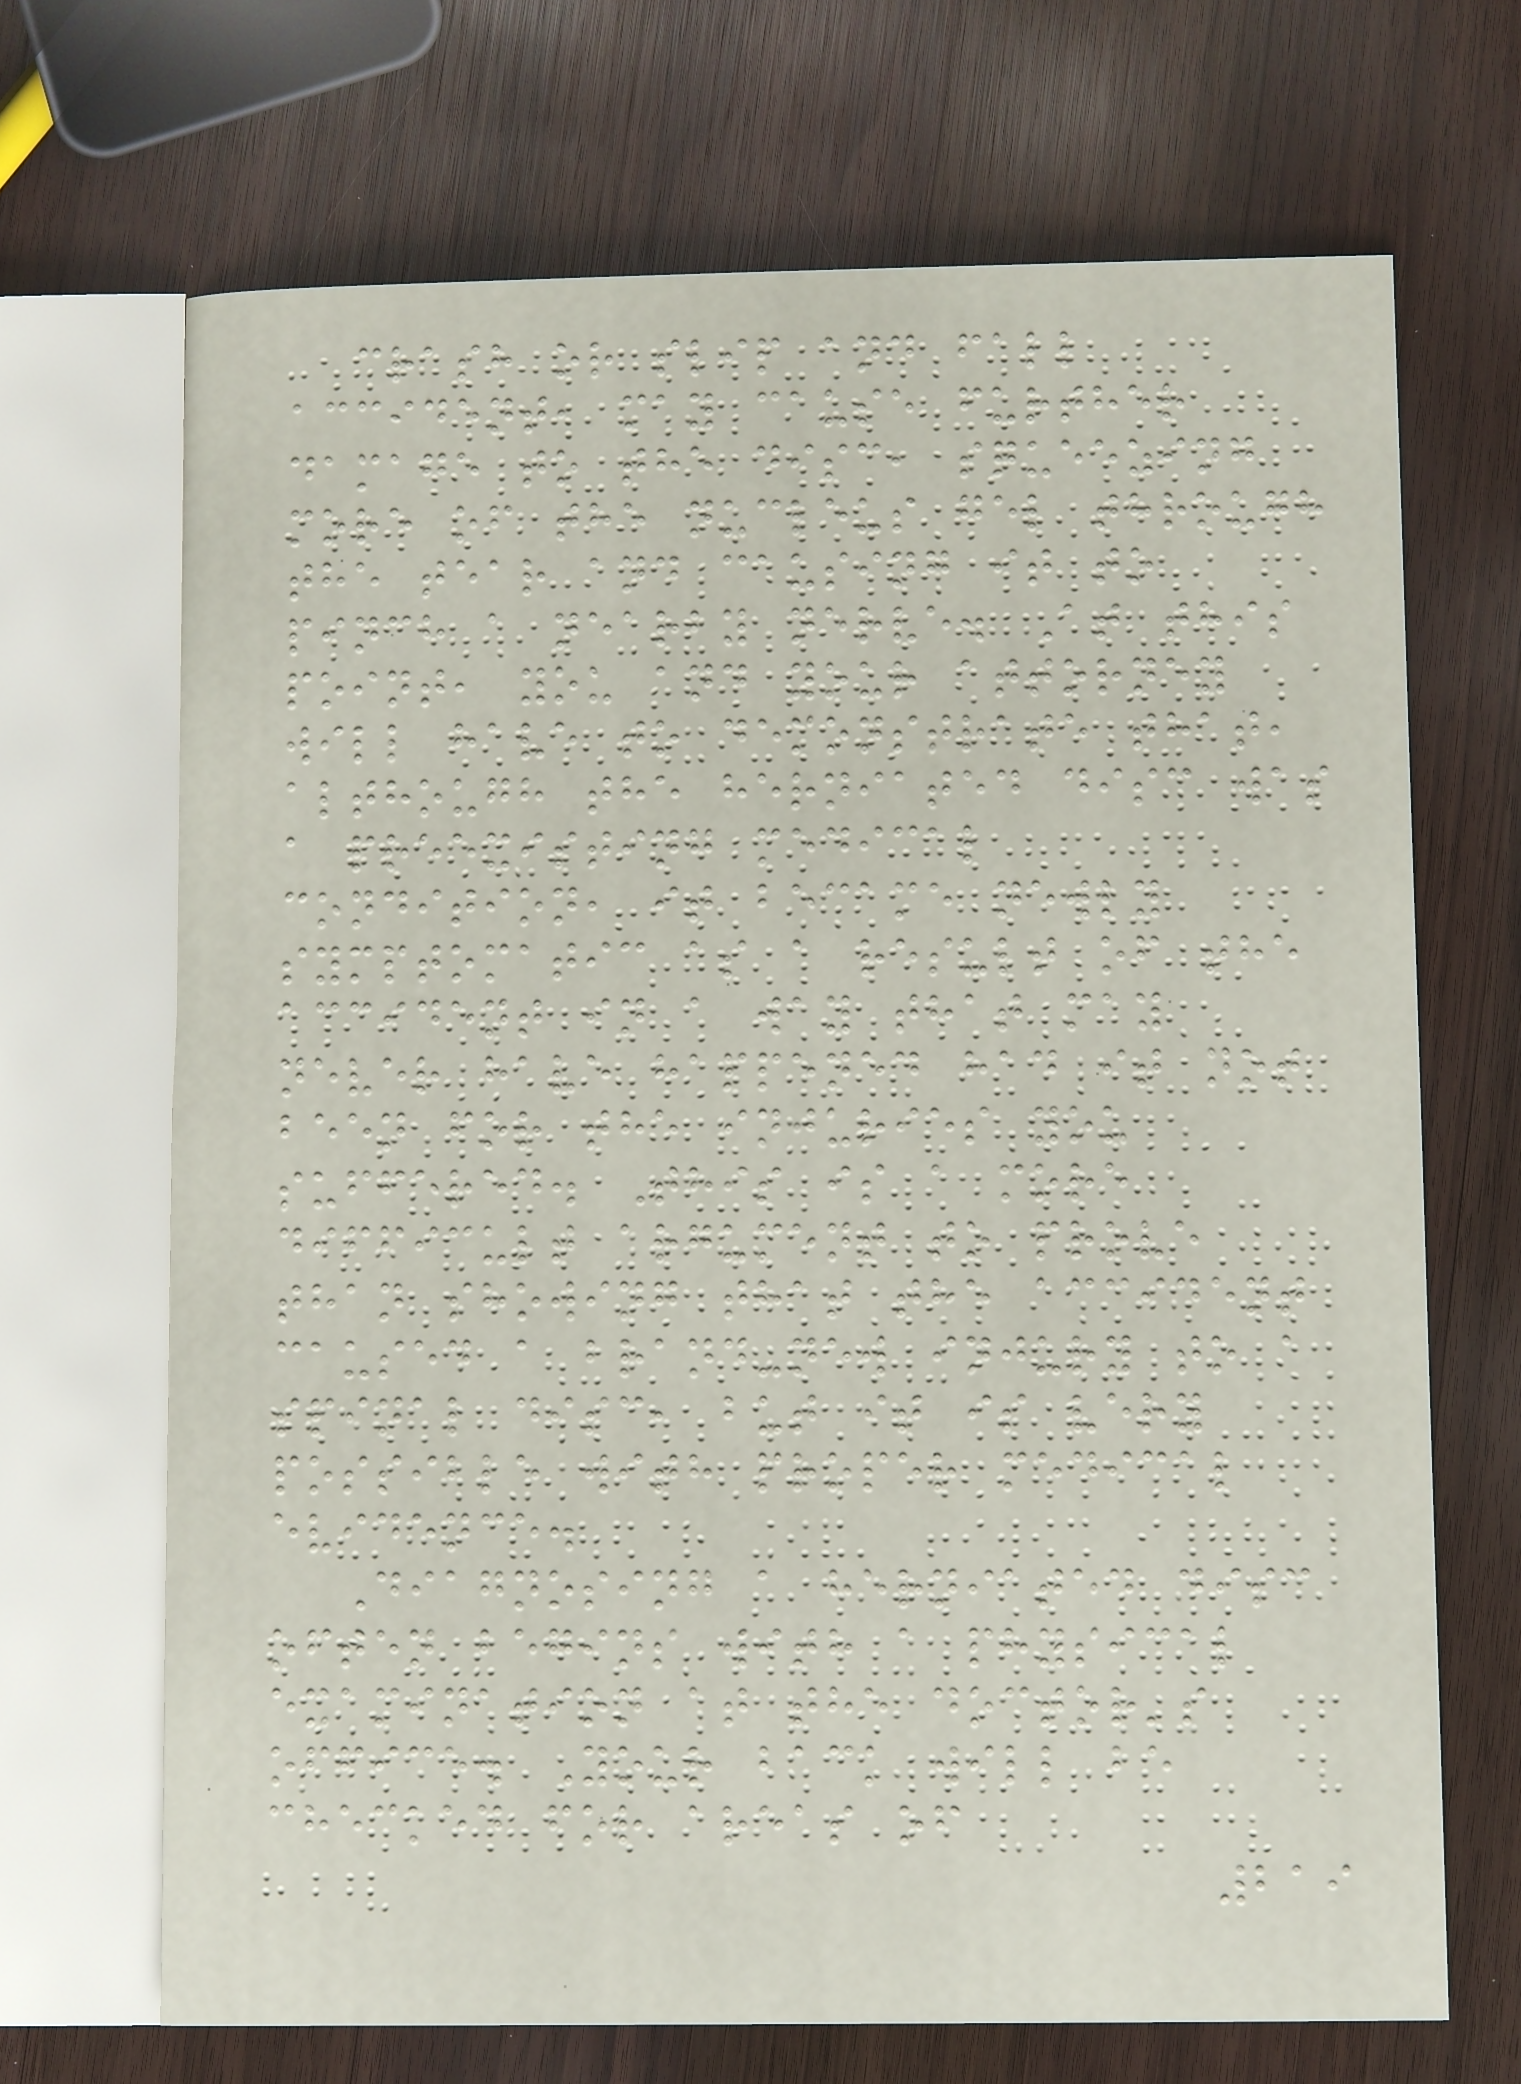crash or slip and fall
accident, may cause further
damage to the disc, squeezing
more of the nucleus gel through
the tear and causing it to
pinch a nearby nerve. At this
point, you and your attorney
will have to demonstrate that,
although the herniated disc was
a preexisting medical
condition, it became newly
symptomatic as a result of the
accident in a way that may
never have happened had it not
been for the injuries you
suffered. This is a more
difficult argument to prove
than showing that the accident
caused a brand-new injury to a
spinal disc, but it is very
possible with proper medical
evidence.
Diagnosing a herniated disc
often begins with a physical
examination at the doctor's
office. Your back will be
checked for areas of
219
